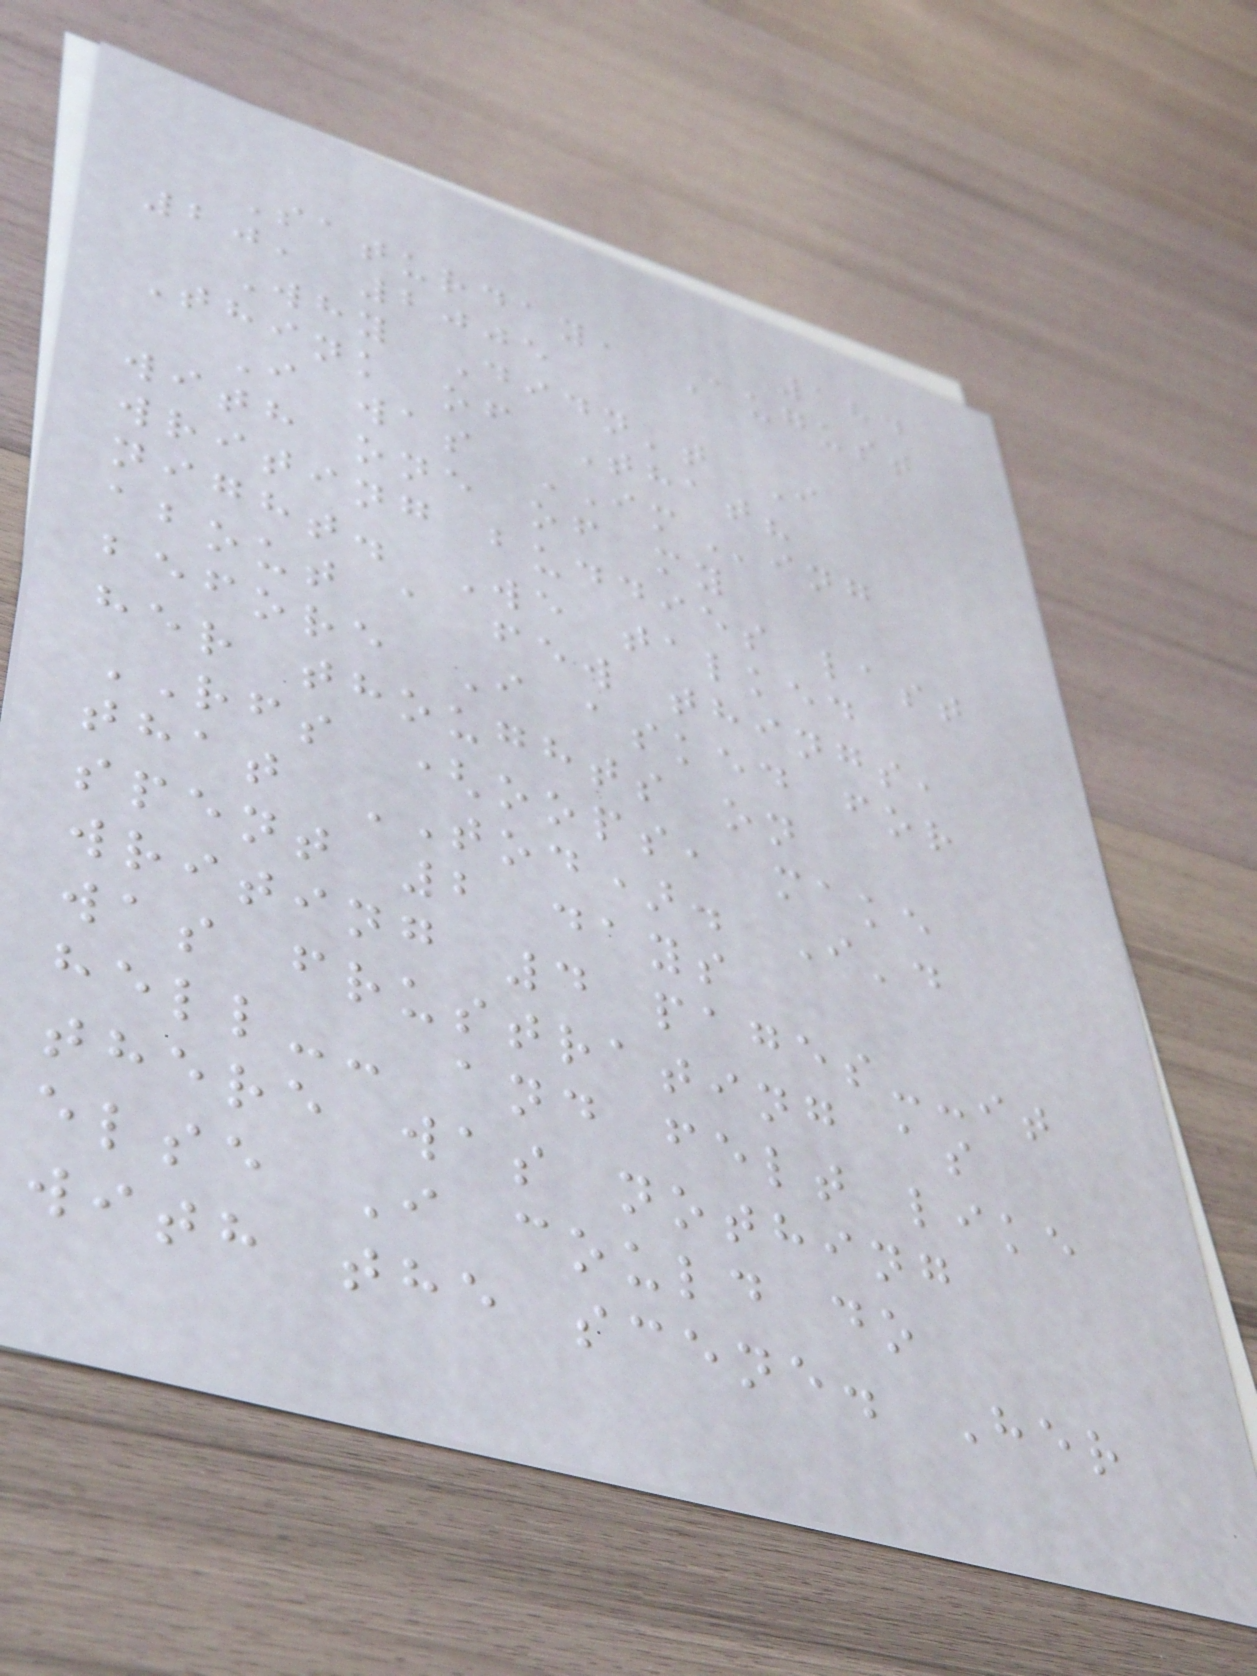184
Saturday, August
20, 2005
Why Didn't I
Think of That?
I was IMing
with one of my
writing buddies last
night. We talked
about a few things,
before I asked for
her thoughts on
RFS (oops, make
that TOD). I'd
spent 2 days
writing 4 pages--it
was frustrating as
hell-- and felt like
there was nothing
else I could do
with the scene. Her
